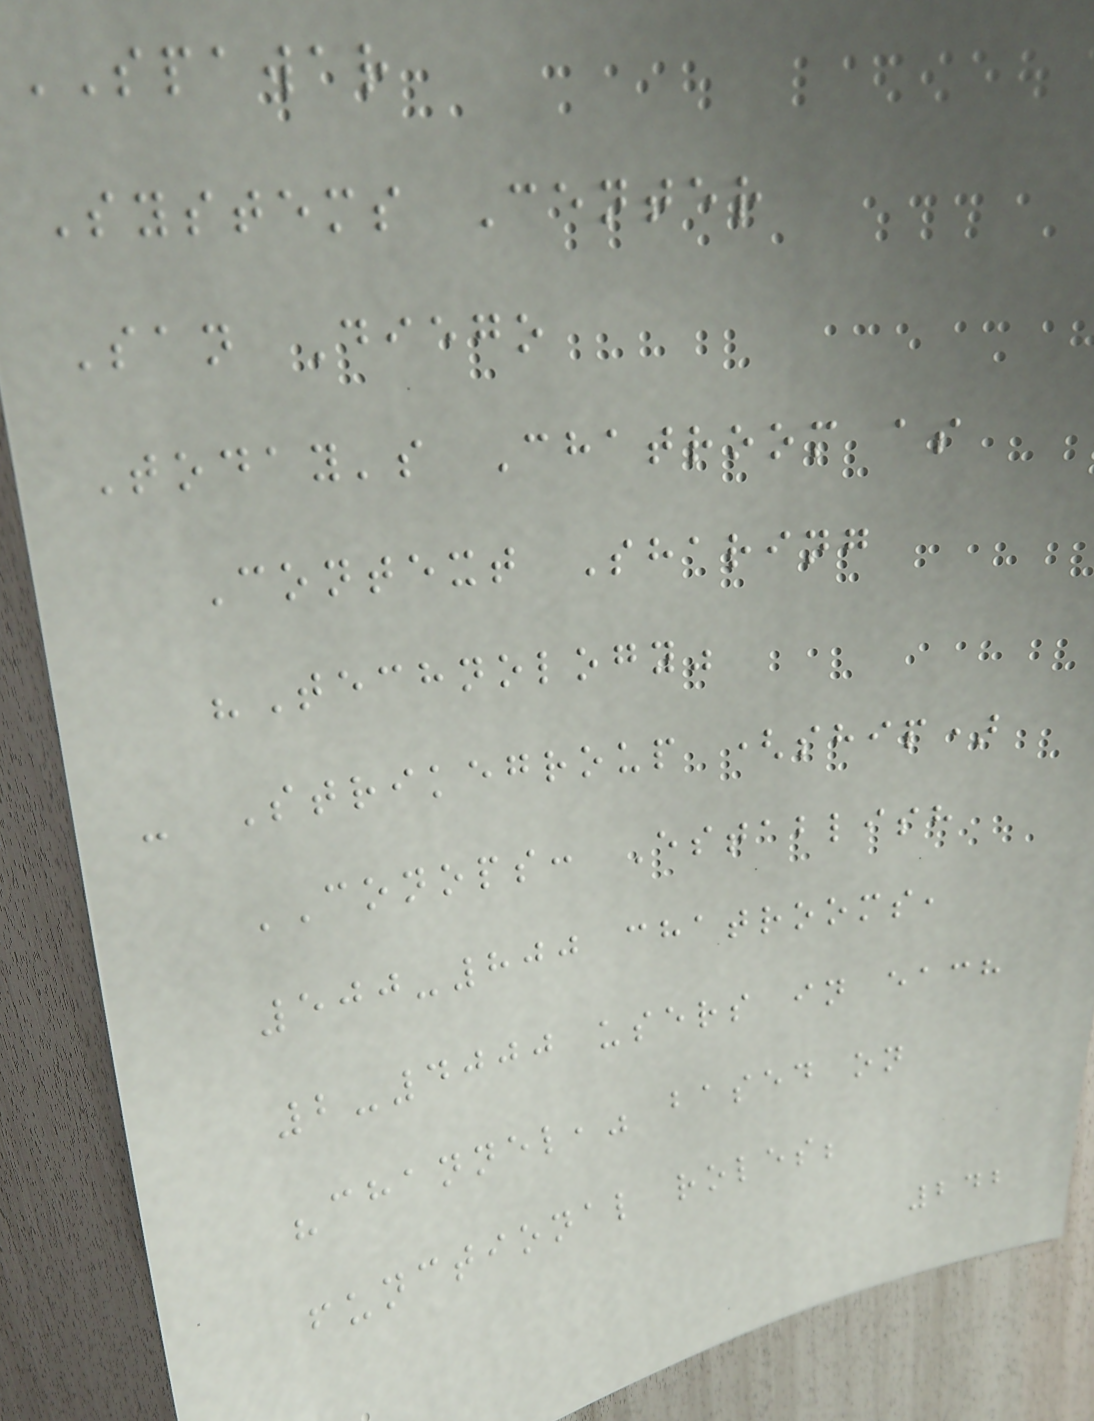SPAWAR
Systems Center
San Diego
Today's Chatroom as
Context Sharing
"Technology"
- Strikegroup (ship)
CONOPS: Establish
500-800 chatrooms,
2-4000 users in each
"channel," based on
functional roles;
242
